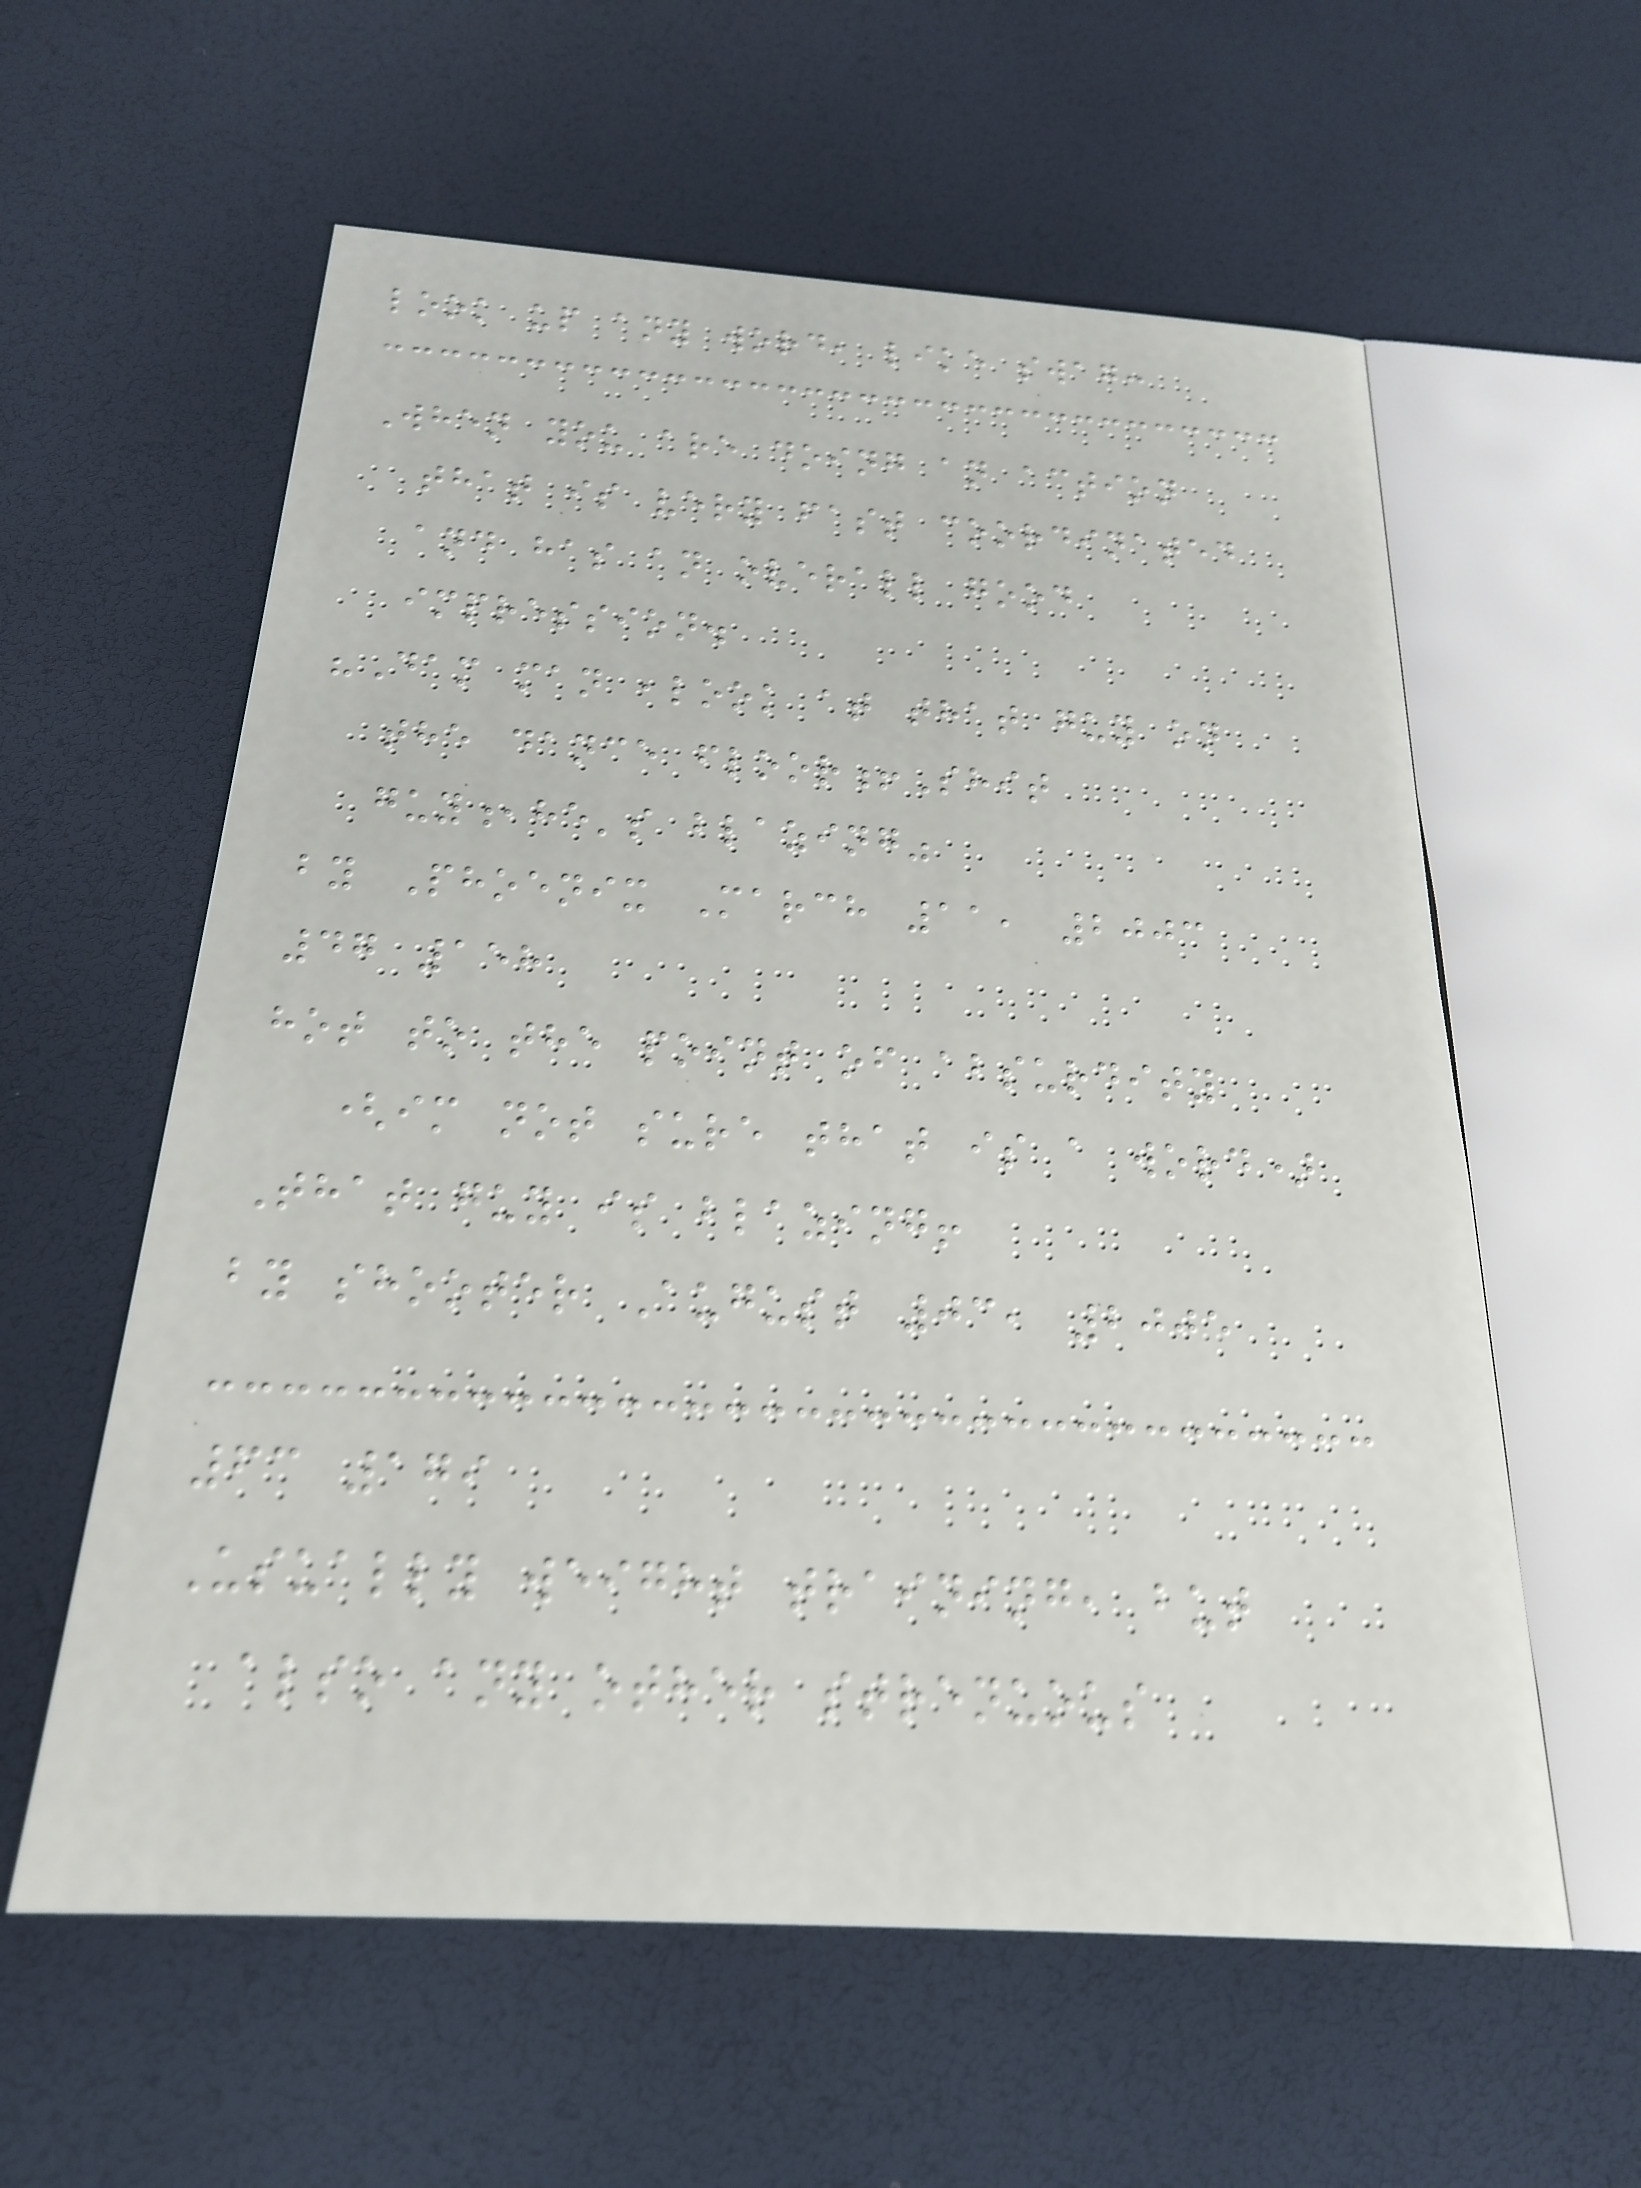look up any word, like swag:
When you are doing an action
that is very fast coordinated
and has an overall good
impression.
"Dam man ,look at that guy on
the dance floor!Shit
guy,he's blazing"
by Phoenix March 11, 2003
47 158
hot to the point of absurdity
(im not sure that is a word)
That guy is blazing!
by shooter August 03, 2005
63 179
Usually weight training, but
also any other strenuous
